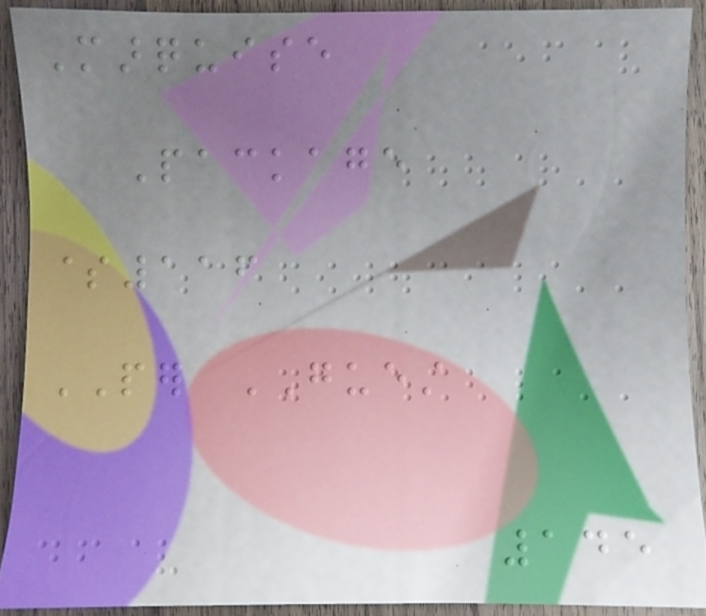Marquise
Package
$116
PER GUEST
145
